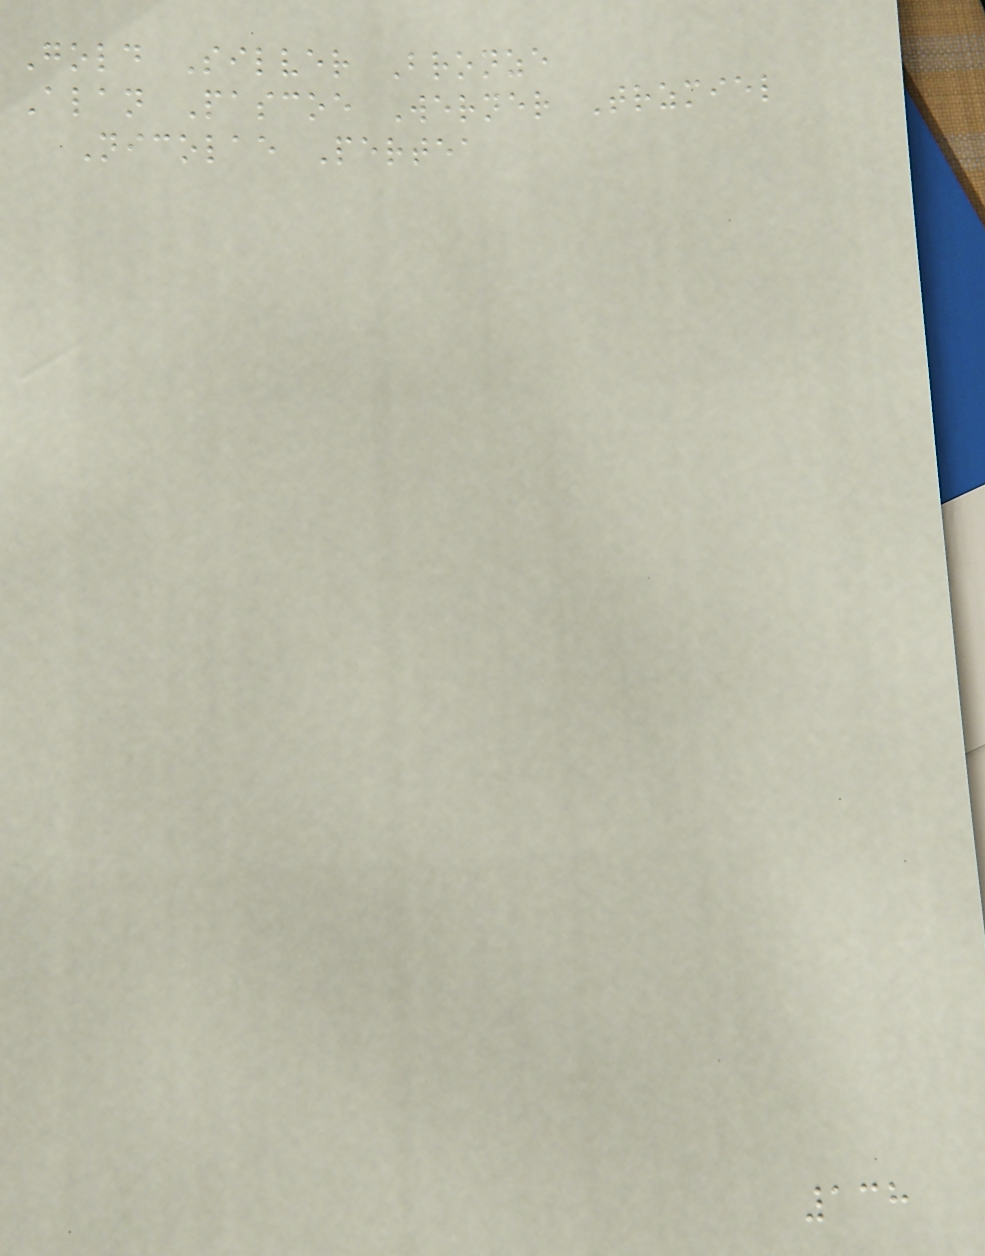Gold Silver Bronze
Alan Pascoe Werner Trzmiel
Nicolae Pertea
138
